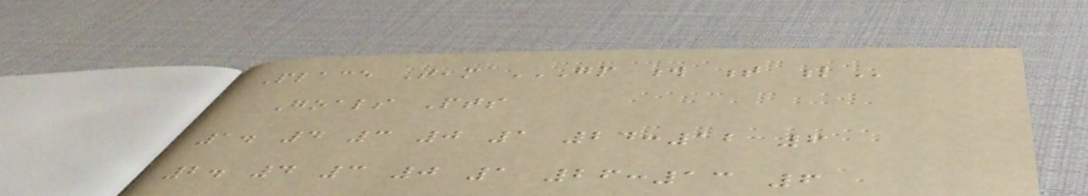Place Team GP W T L
Goals Pts
1. 4 3 0 1 24:12 6
2. 4 3 0 1 26:13 6
